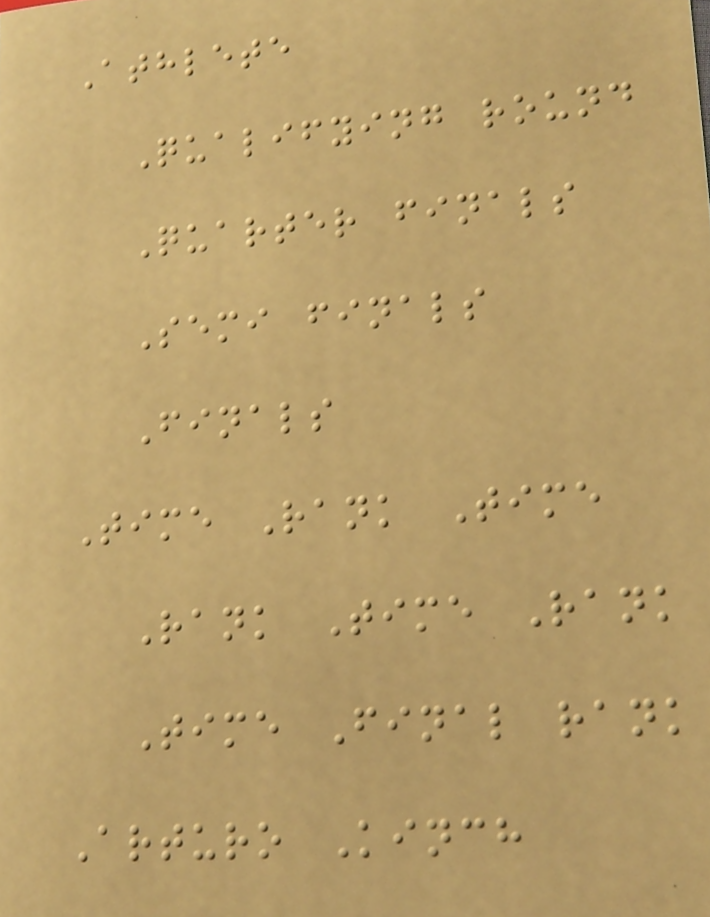Athlete
Qualifying round
Quarter finals
Semi finals
Finals
Time Rank Time
Rank Time Rank
Time Final rank
Arturo Kinch
